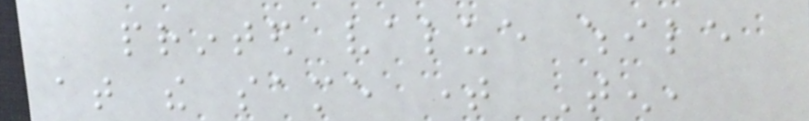printed value while
at the same time Ten,
